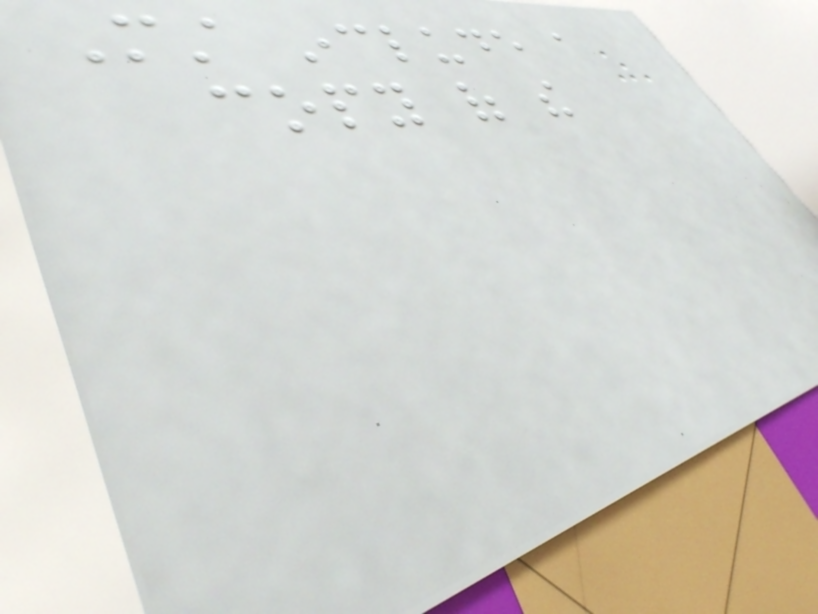Must include a
copy of the
